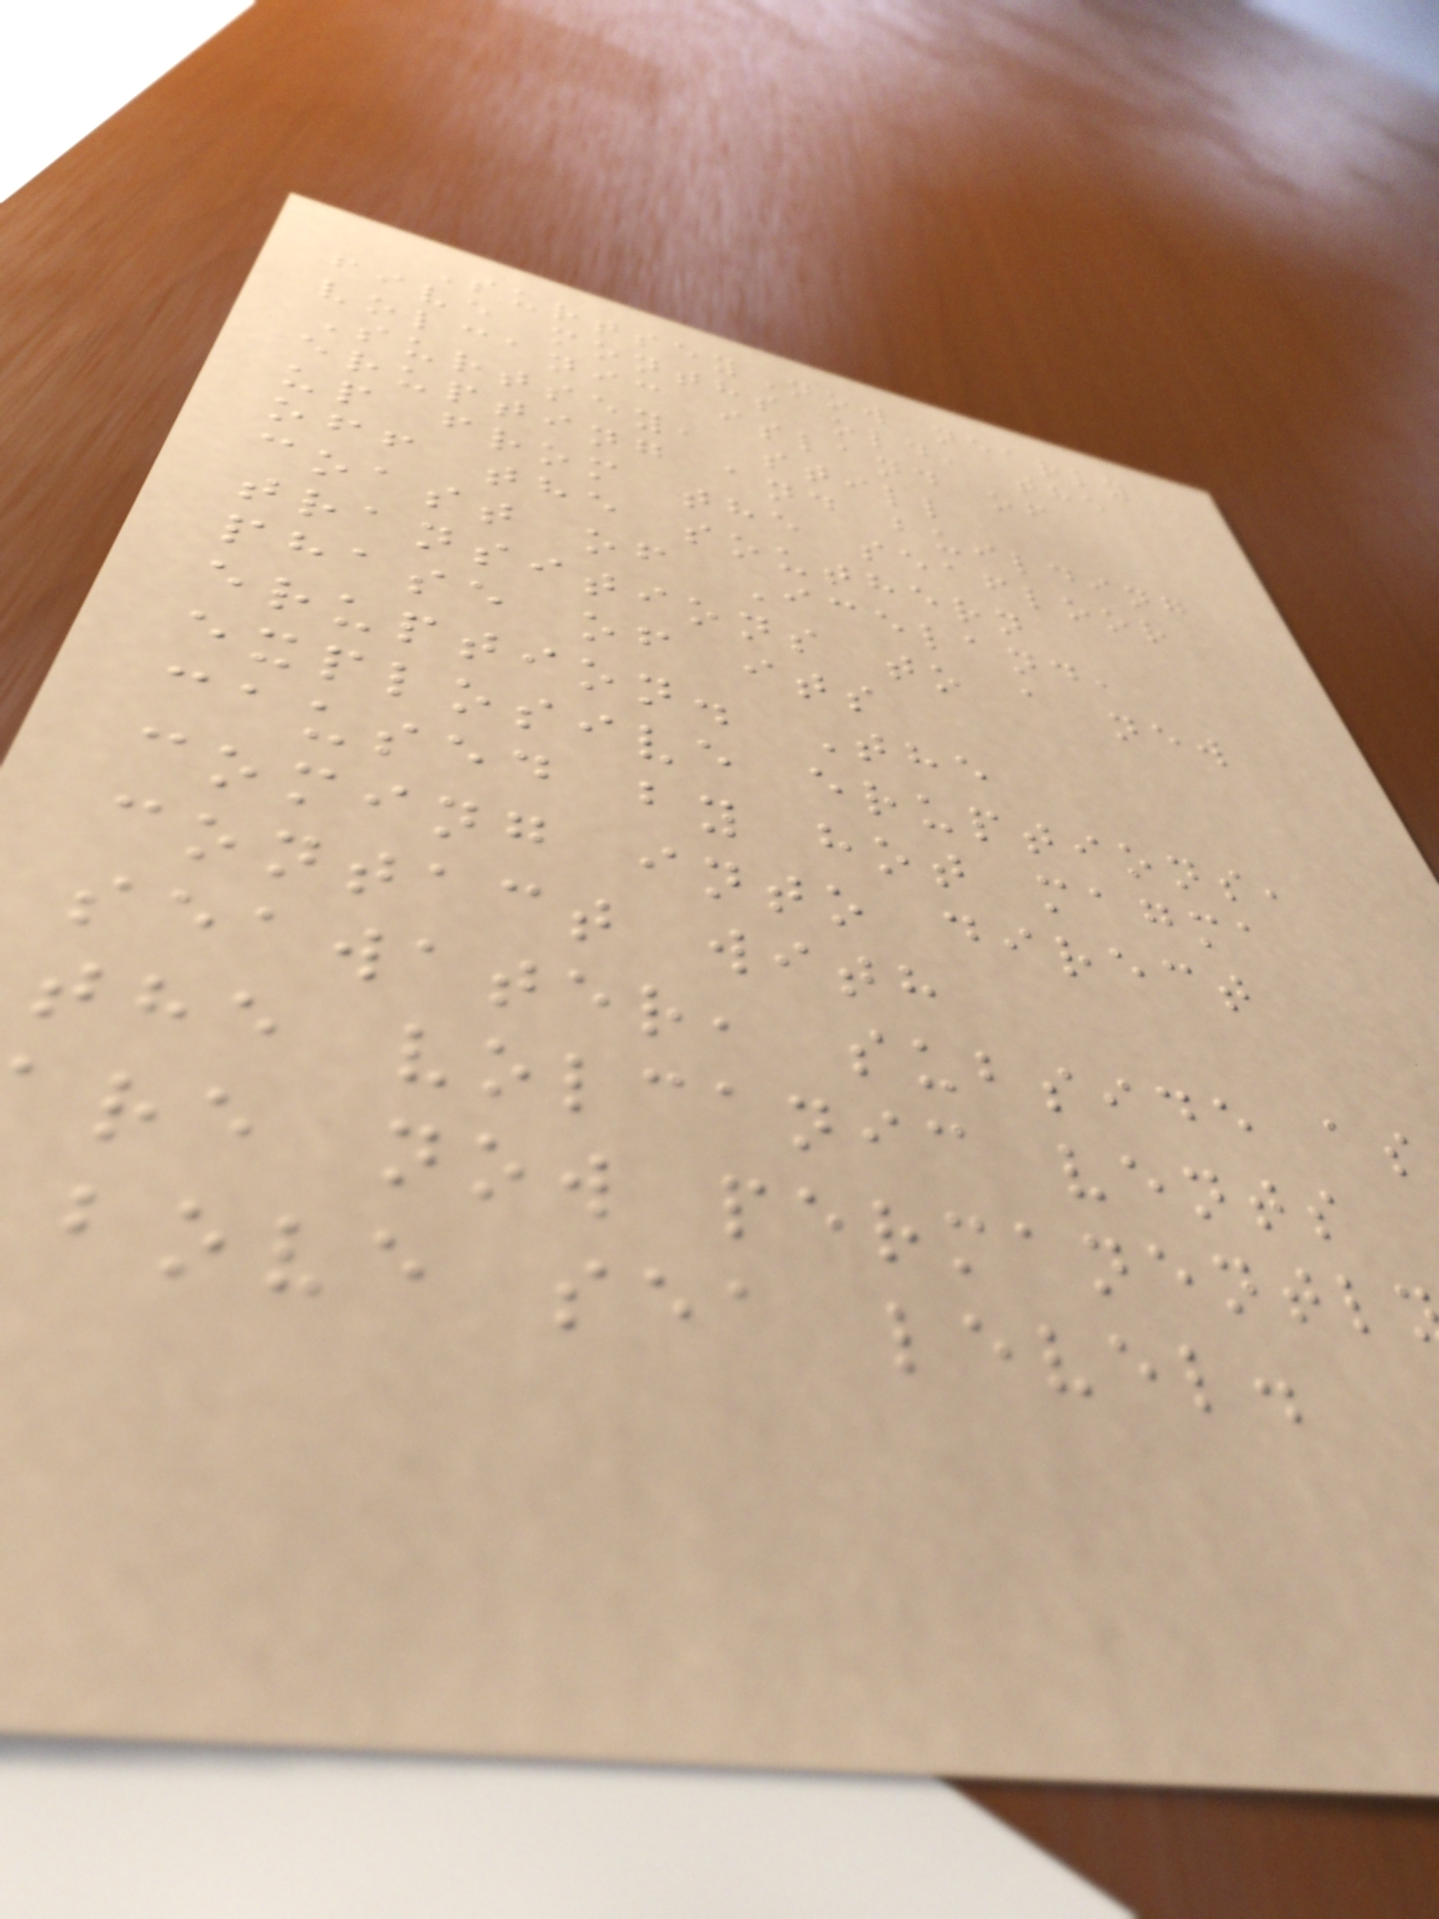SurtseyNow nearly
five months old, the
volcanic island of
Surtsey, still
erupting and building
up from the seafloor
off the southern
coast of Iceland,
transitions to a new
phase of its
eruption. The
explosive eruptions,
caused by hot magma
coming into direct
contact with
seawater, subside as
the volcanic vents
re now permanentl
bove sea level.
